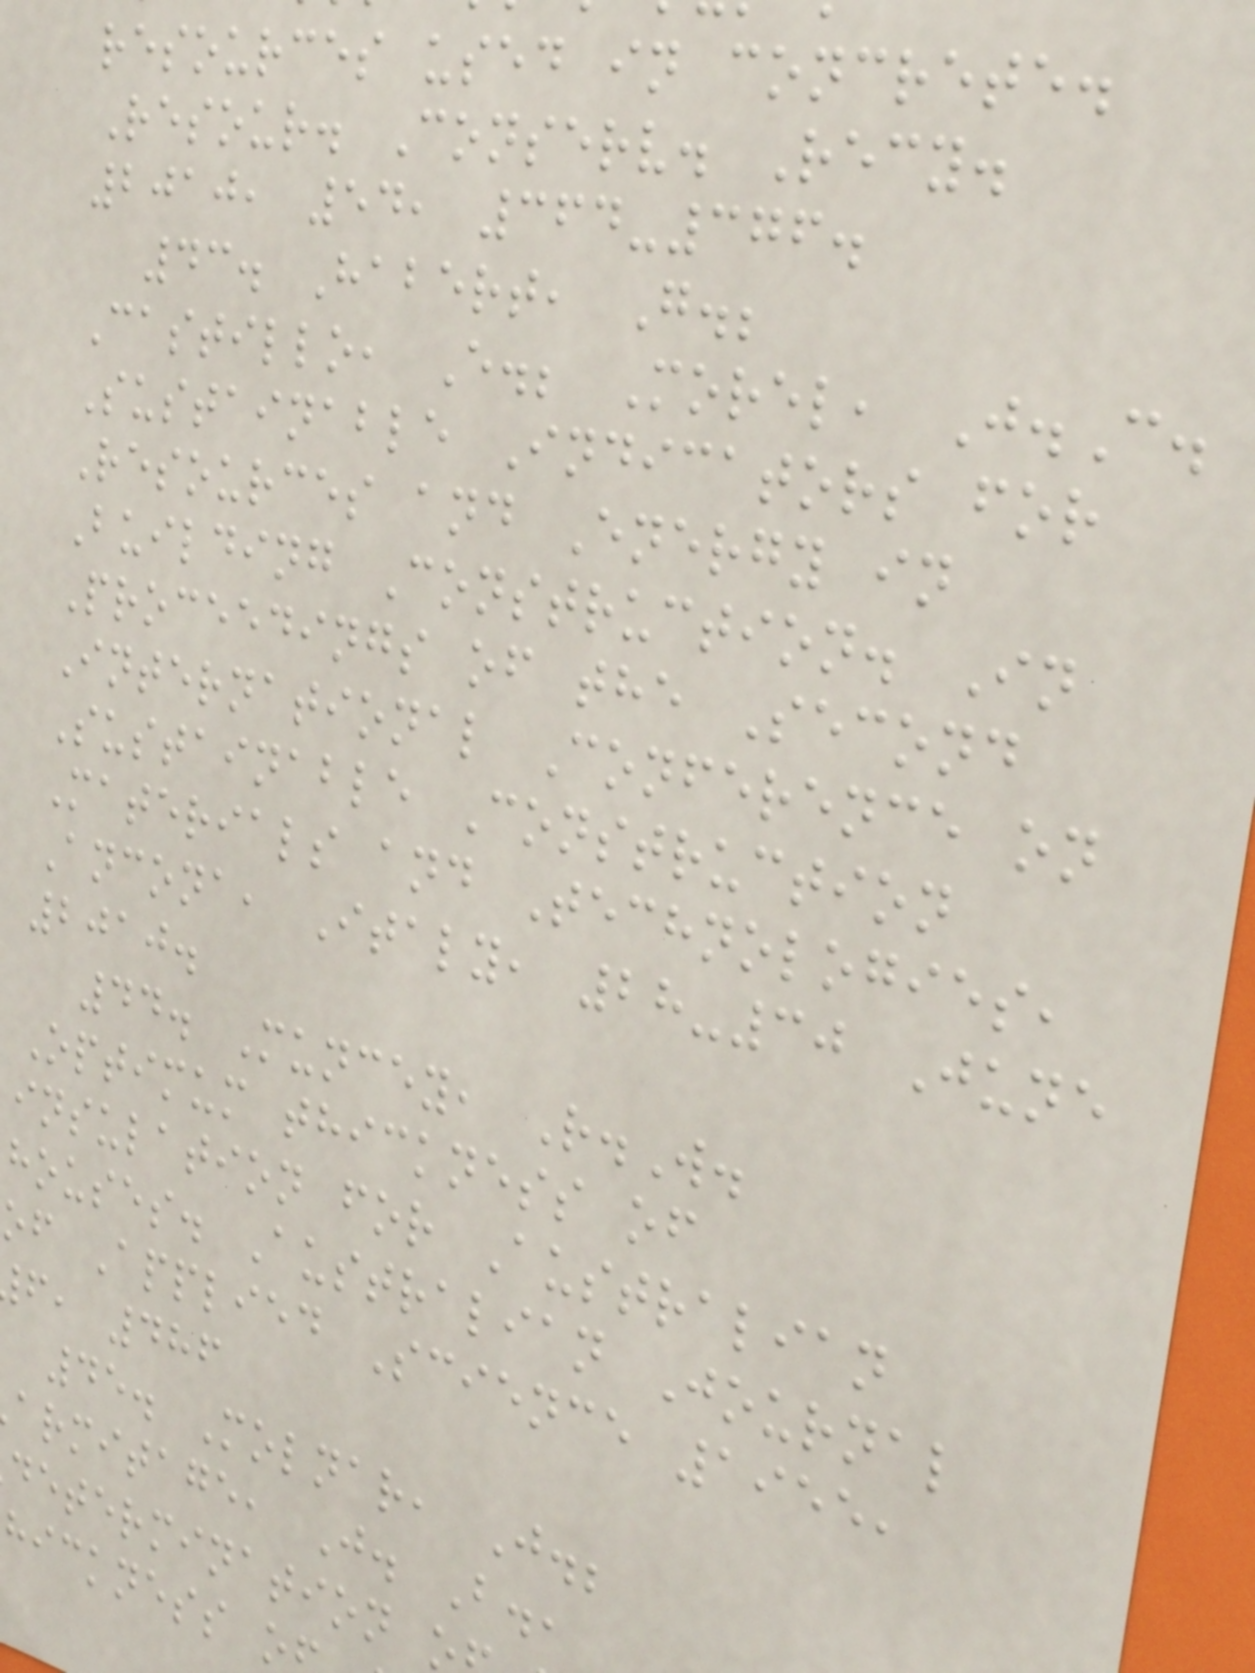resources used in concrete.
Resour. Conserv. Recy.
2010, 54, 364-376.
43. Habert, G.;
Castillo, E.; Morel, J.C.
Sustainable Indicators for
Resources and Energy in
Building Construction. In
Proceedings of the Second
International Conference on
Sustainable Construction
Materials and Technologies,
Ancona, Italy, 28-30 June
2010.
44. Muncey, R.W.
Optimum thickness of
insulation for Australian
houses. Australian Journal
of Applied Science 1955,
f, 486
45. Molnar, J.;
armitage, J. B.,
determination
hickness o
